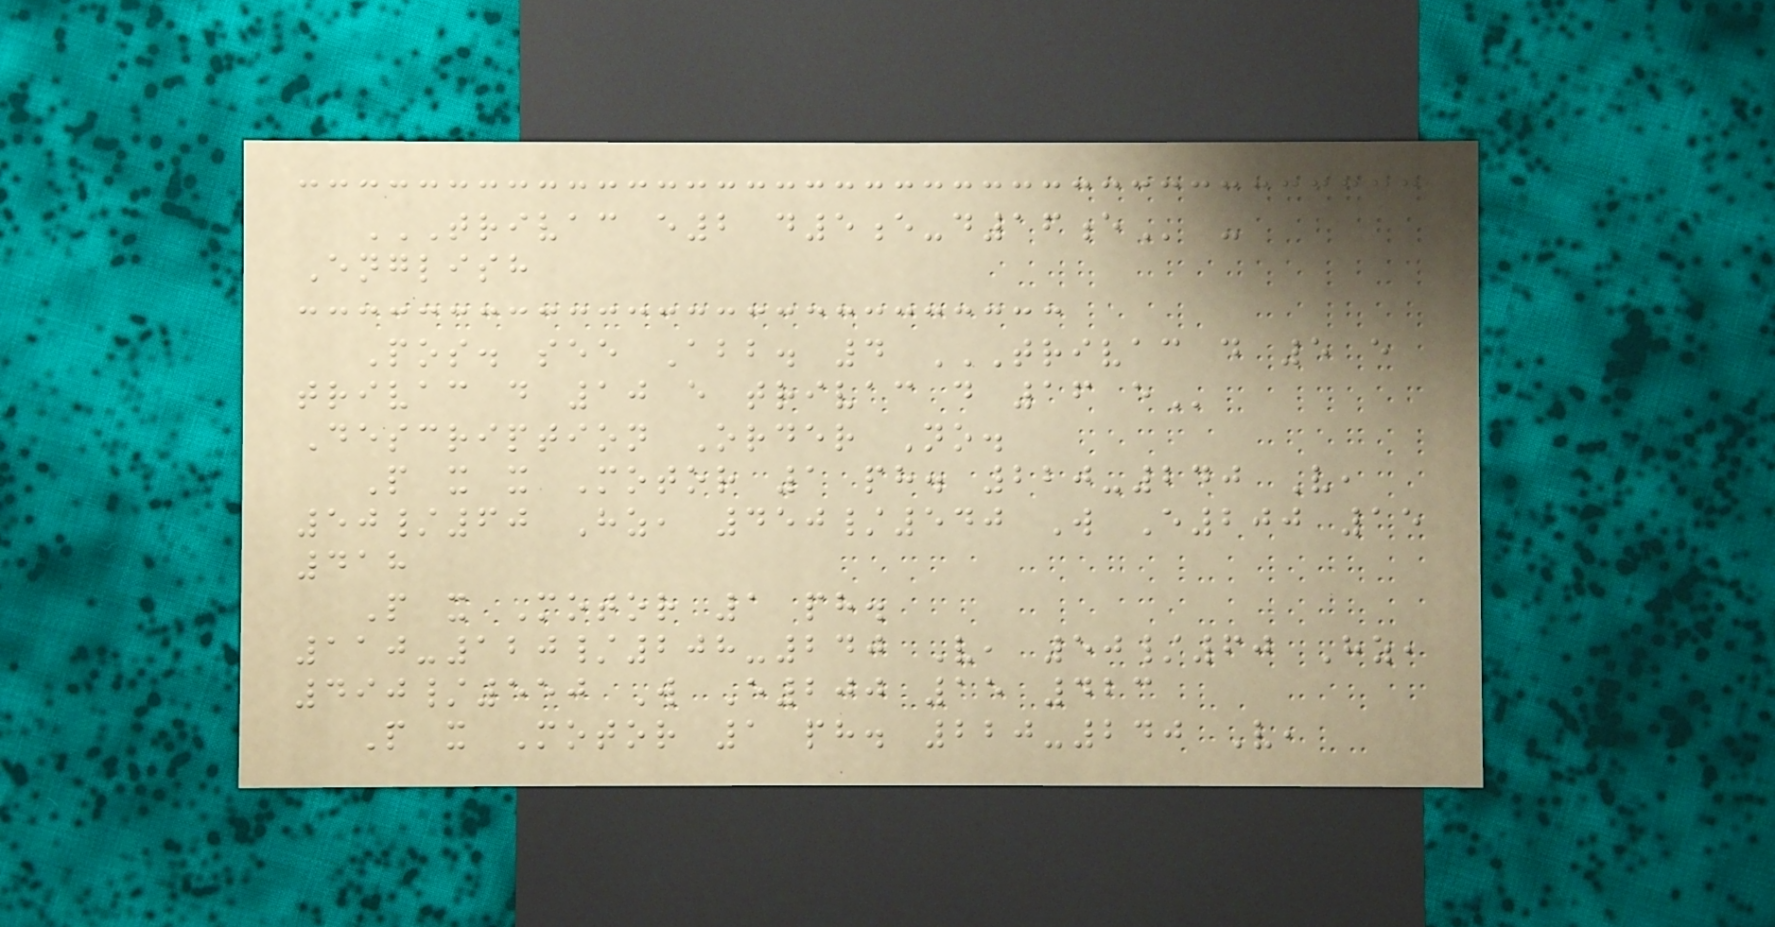TRIVAC E2 D5E-D16E -
English
Pos. see Abb. 4 TRIVAC D 5 E
TRIVAC D 10 E TRIVAC D 16 E
Description Order No.
P x x Motor 1 ph. 220-240 V,
50/60 Hz, 450/540 W E200 15
418
P x Motor 1 ph.
110-120/208-240 V, 50/60 Hz,
490/550 W E200 15 423
P x Motor 1 ph. 220-240 V,
